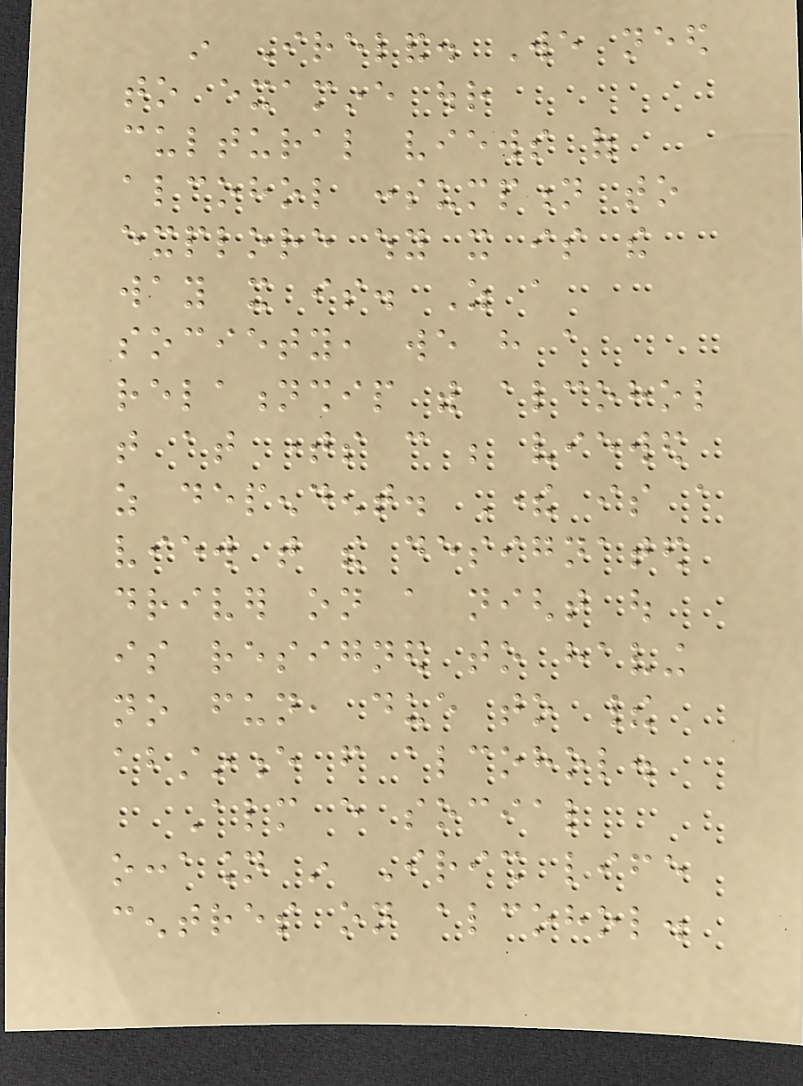in Ireland. We need
to examine our
cultural views of
alcohol consumption to
explore why it is the
way it is. As a
society, we have a
relationship with alcohol
that at times can be viewed
as dependent. There is a
view that the designated
driver on a night out
is resigned to having
no fun, due to their
abstinence from alcohol.
Almost every social
occasion in Irish life
centres on alcohol.
